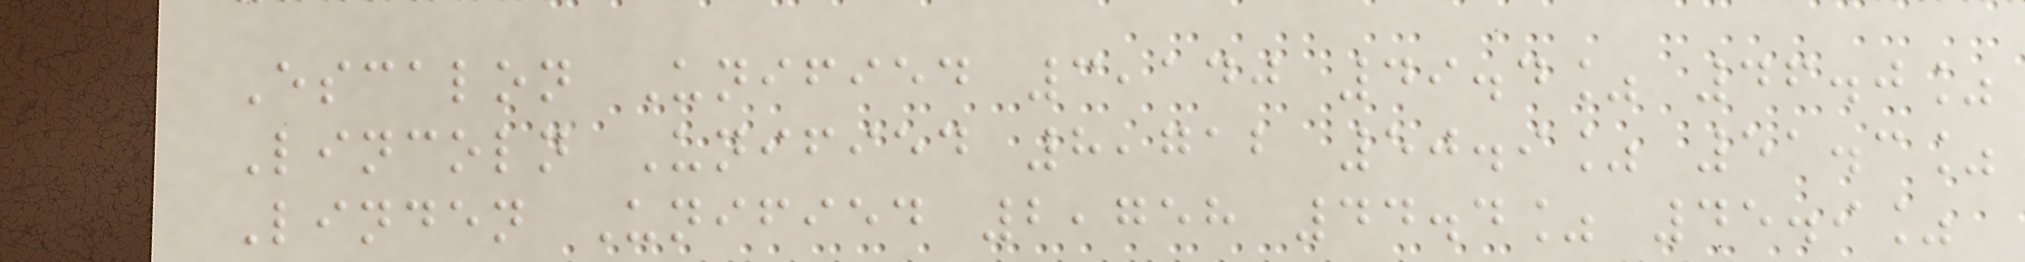Escalon Unified 3,140 49.4% 46.0%
Lincoln Unified 8,712 50.9% 51.3%
Linden Unified 2,758 44.4% 45.9%
